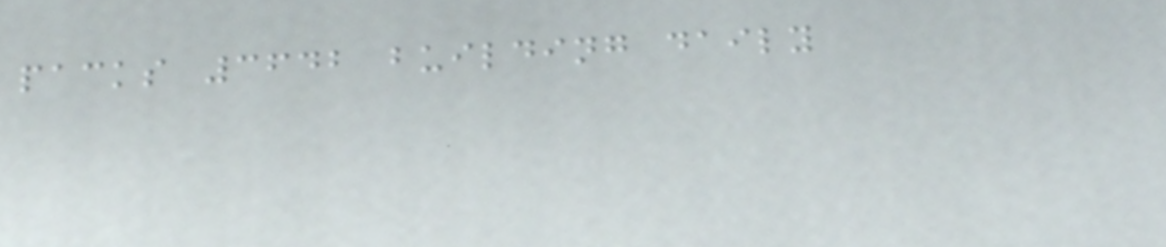packs 3642 building daily
